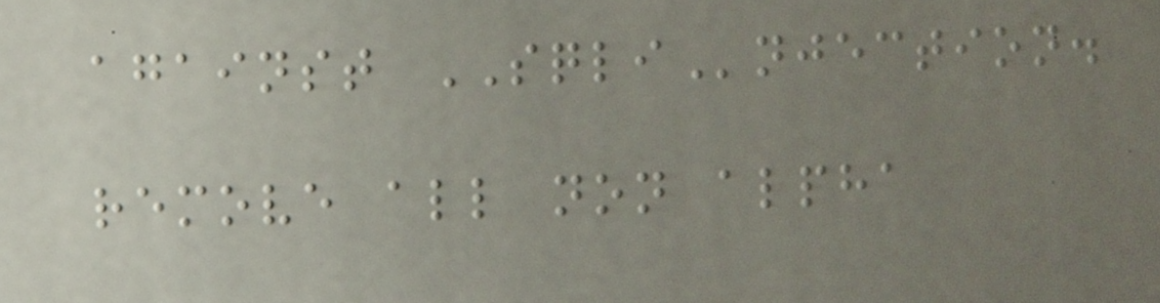against SQLInjection.
remove all non alpha
